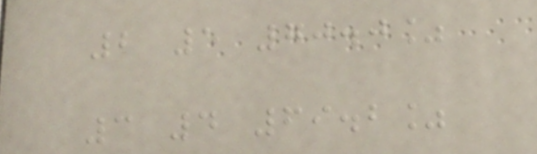2 5 70.0%
3 4 69.2%
